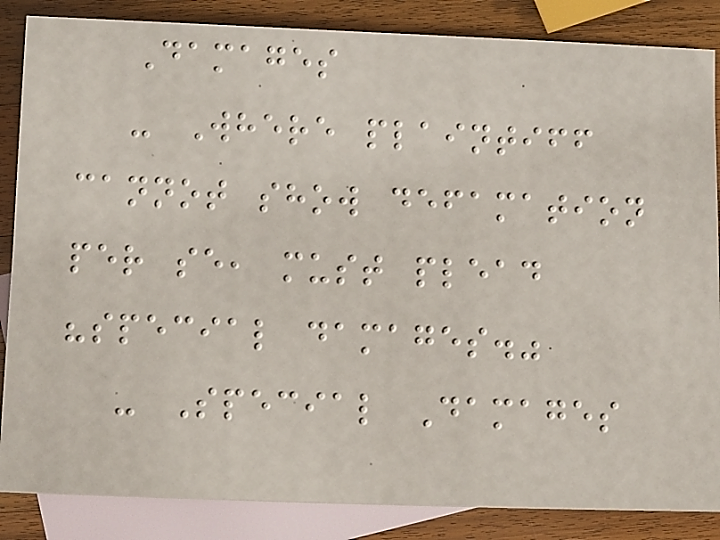Damages
- Where plaintiff
cannot show defamation
per se, must plead
"special damages."
- Special Damages
